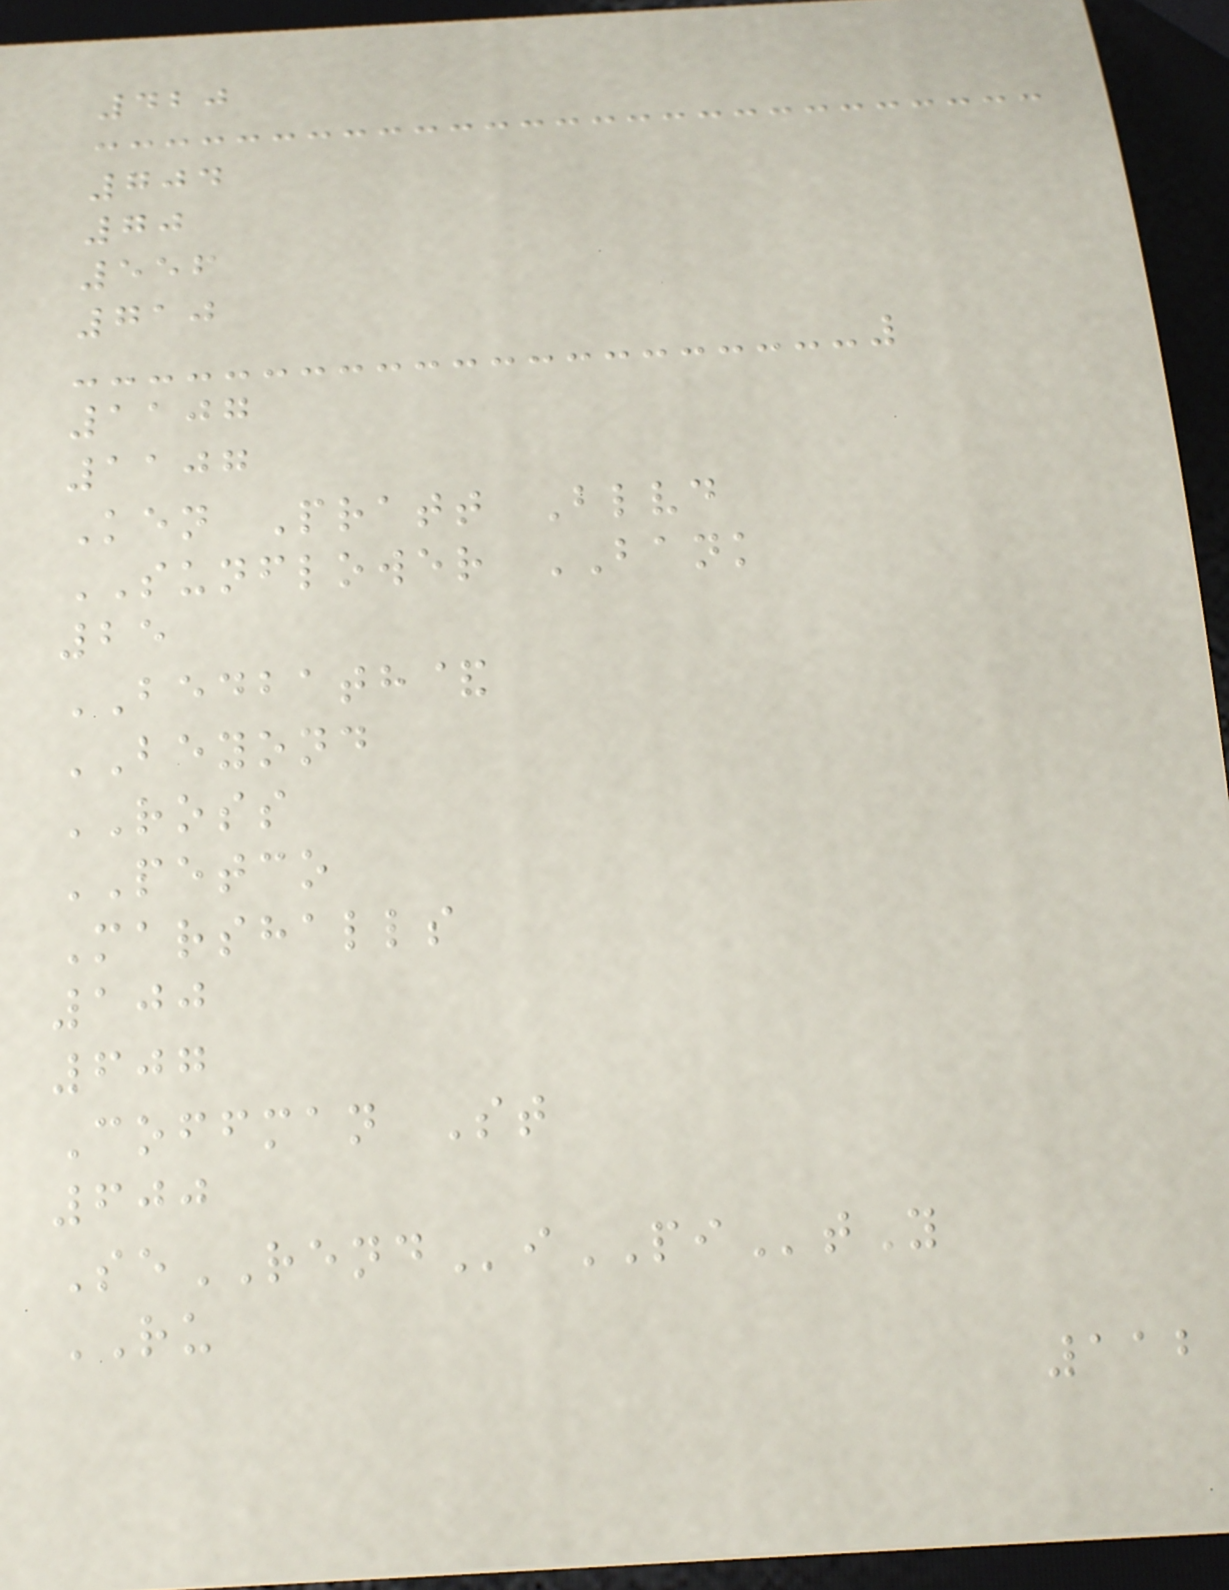420
704
70
556
710
1107
1107
Ken Pratt Blvd
SUNFLOWER BANK
25
BEDBATH&
BEYOND
ROSS
PETCO
Marshalls
100
607
Coffman St
600
SeRENDiPItY
RU
112
